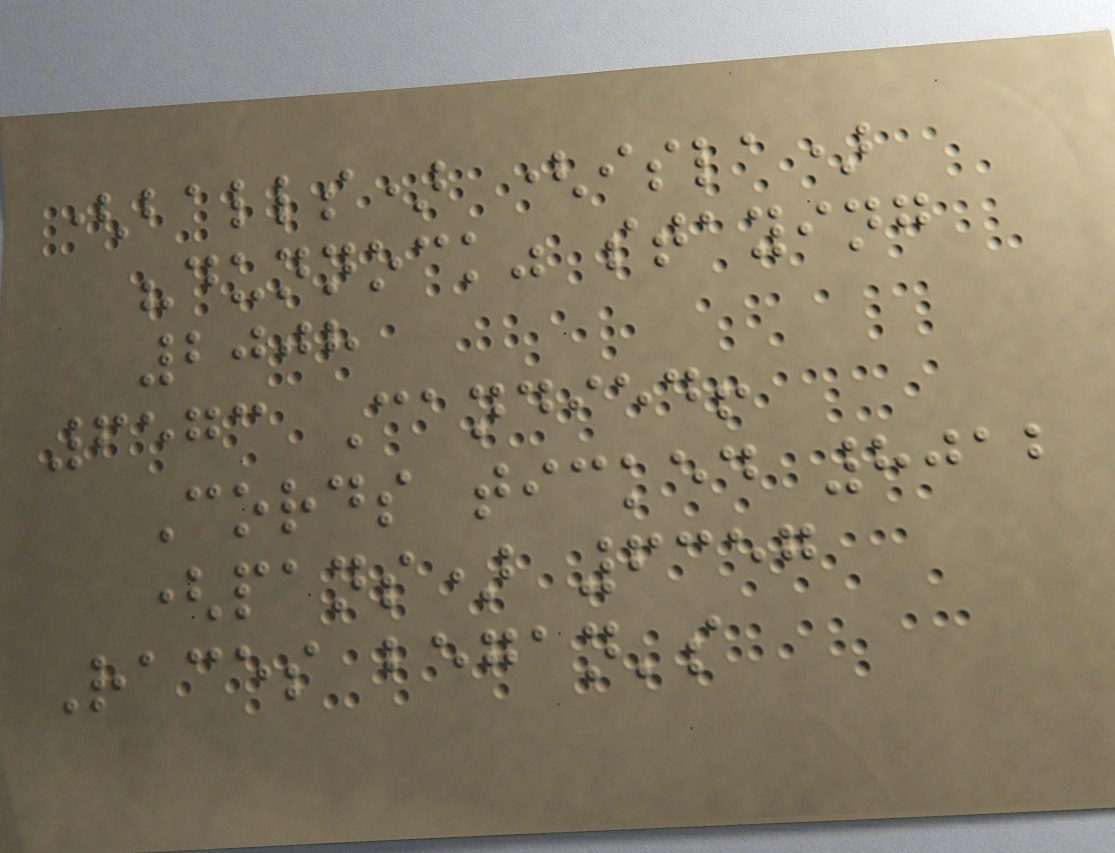(balls) (isla)
"dunnock" staying
2008
6573 Candied!
Cords ticked 8012
(pans) 6357
Races began's
